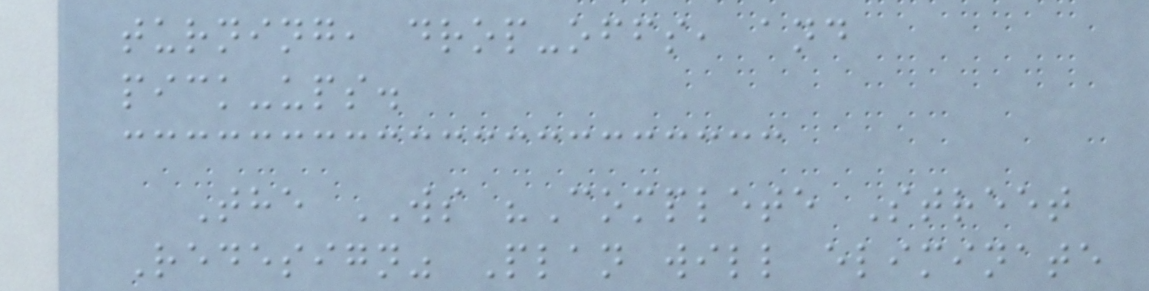turning, drop-offs, and
pick-ups.
The WS "Complete Street
Redesign" Plan will eliminate
